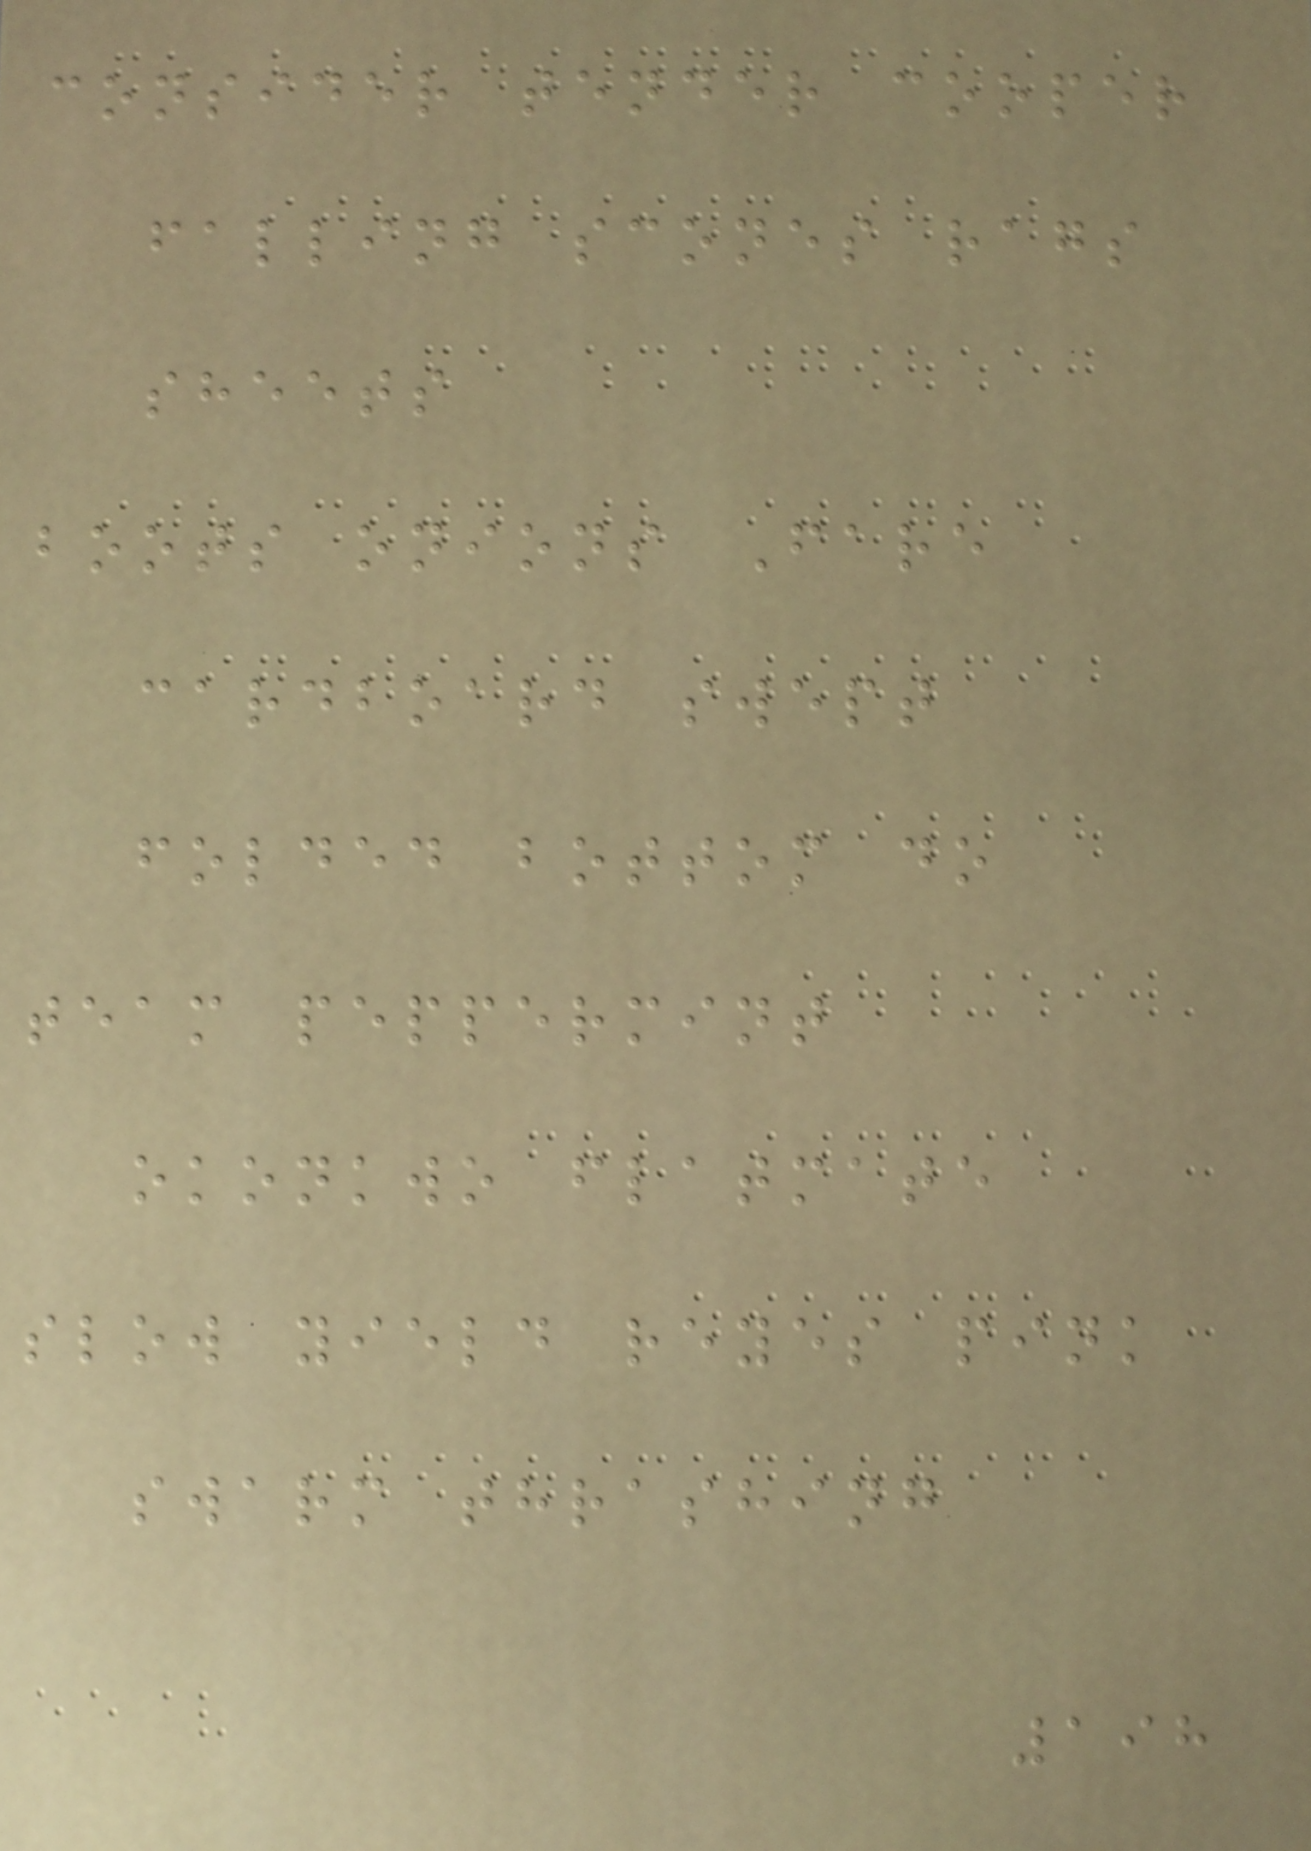consider tender cooper
falling scones rags
sheets
boots onions Fare
cardboard swept
folded bottom do
team peppermint
okonkwo flatmate
slow yield reyes pink
swarm thrashing
198
